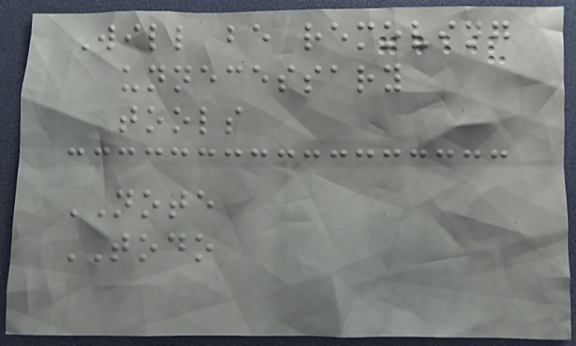Will be removing
unnecessary
tools
NOTE
TODO
